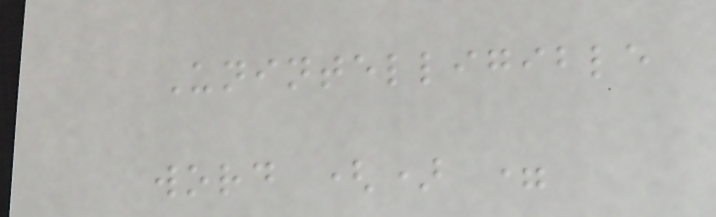Unintelligible
word () =
